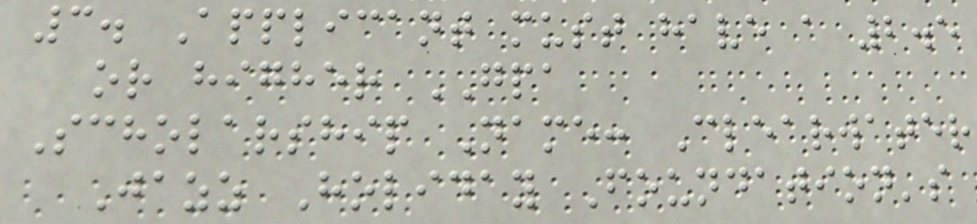3. Applicant must have a 2.5
or higher GPA
Scholarship Name: Clearwater
Jazz Holiday Foundation's
